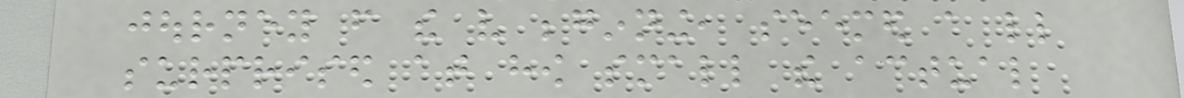journey from the very beginning, seemed a little
surprised at how small the actual
